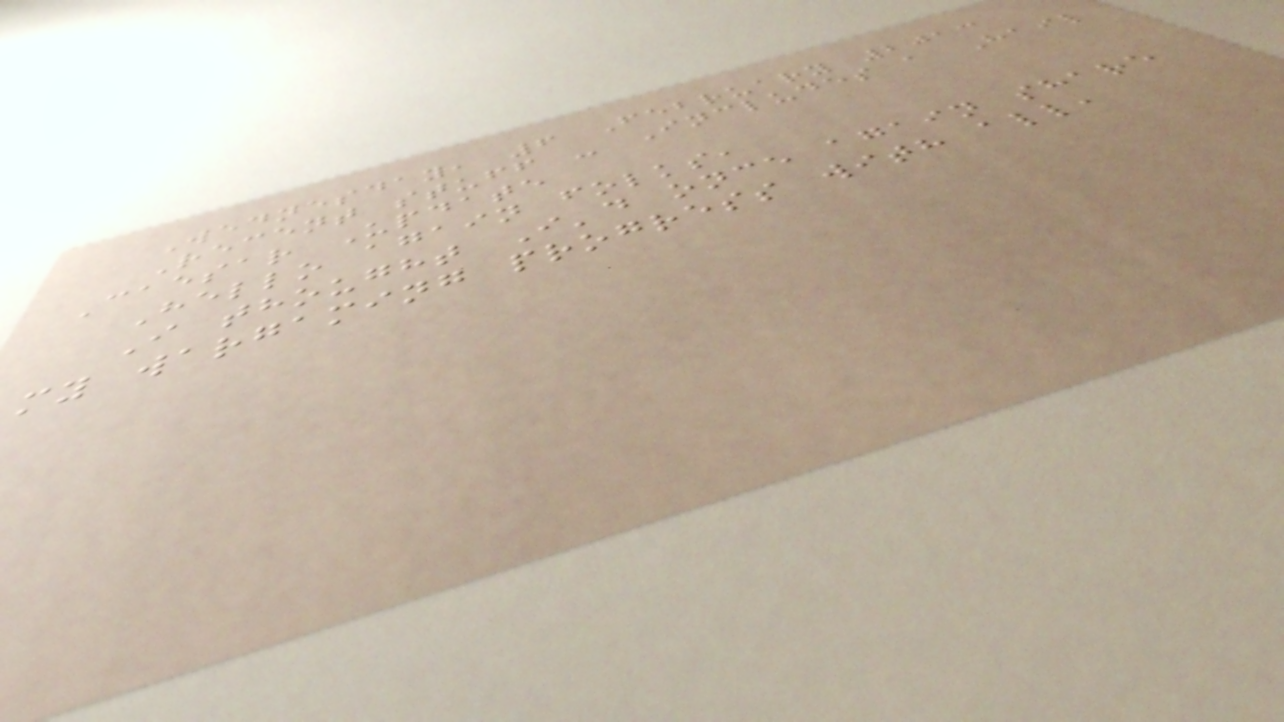Wednesday, 6 February 2013
Recent stuff - Includes a Hail
Caesar Update
Hello again folks,
I thought I'd once again share
my wargaming progress with all,
